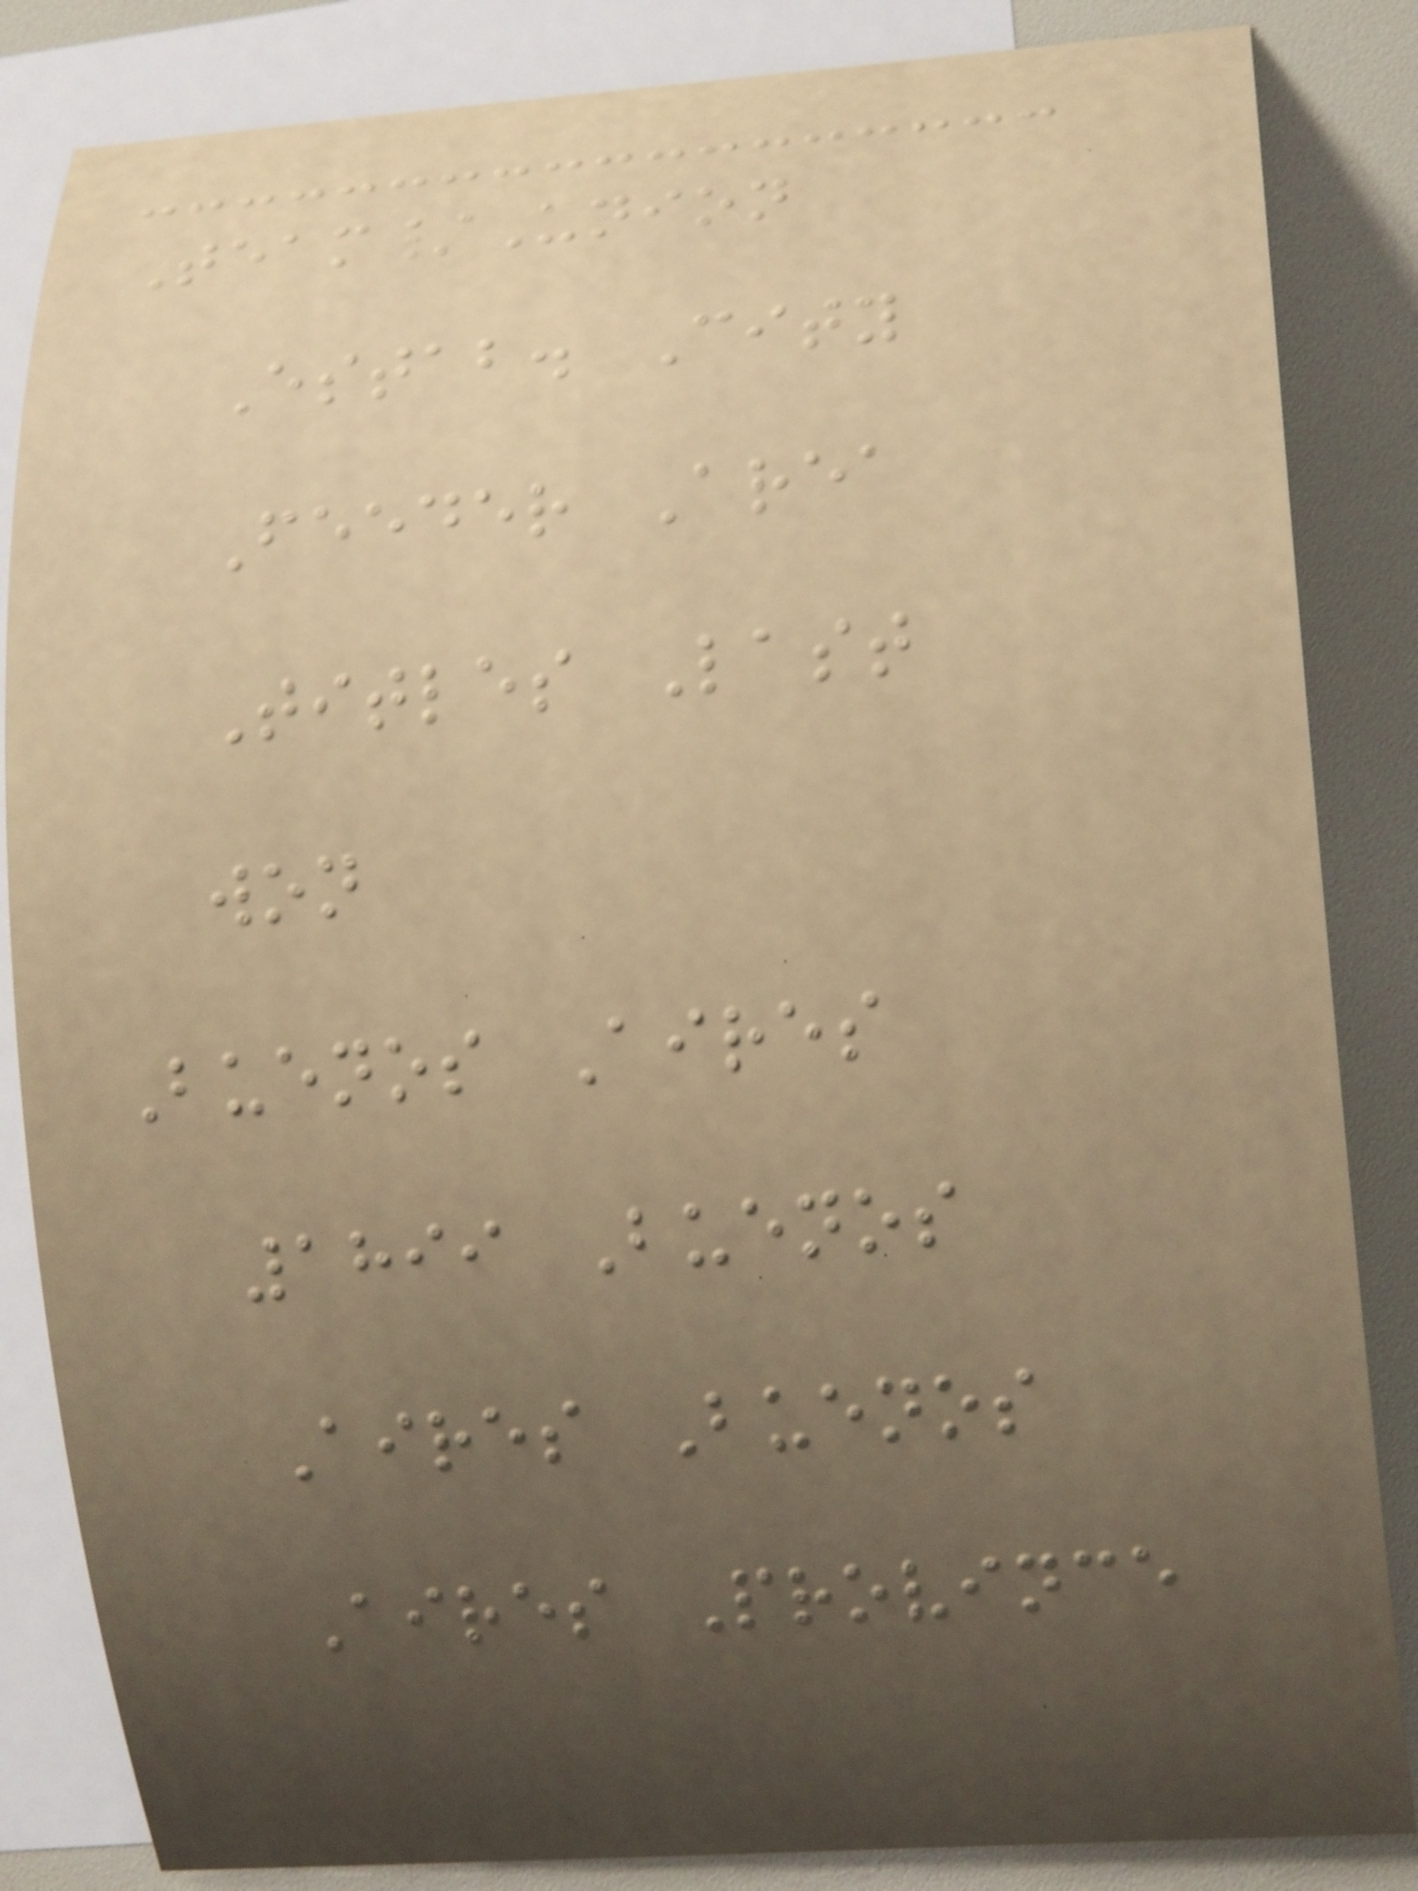Team/Union
Estab. City
Feeder Area
Titles Last
won
Buenos Aires
1899 Buenos
Aires Buenos
Aires Province
